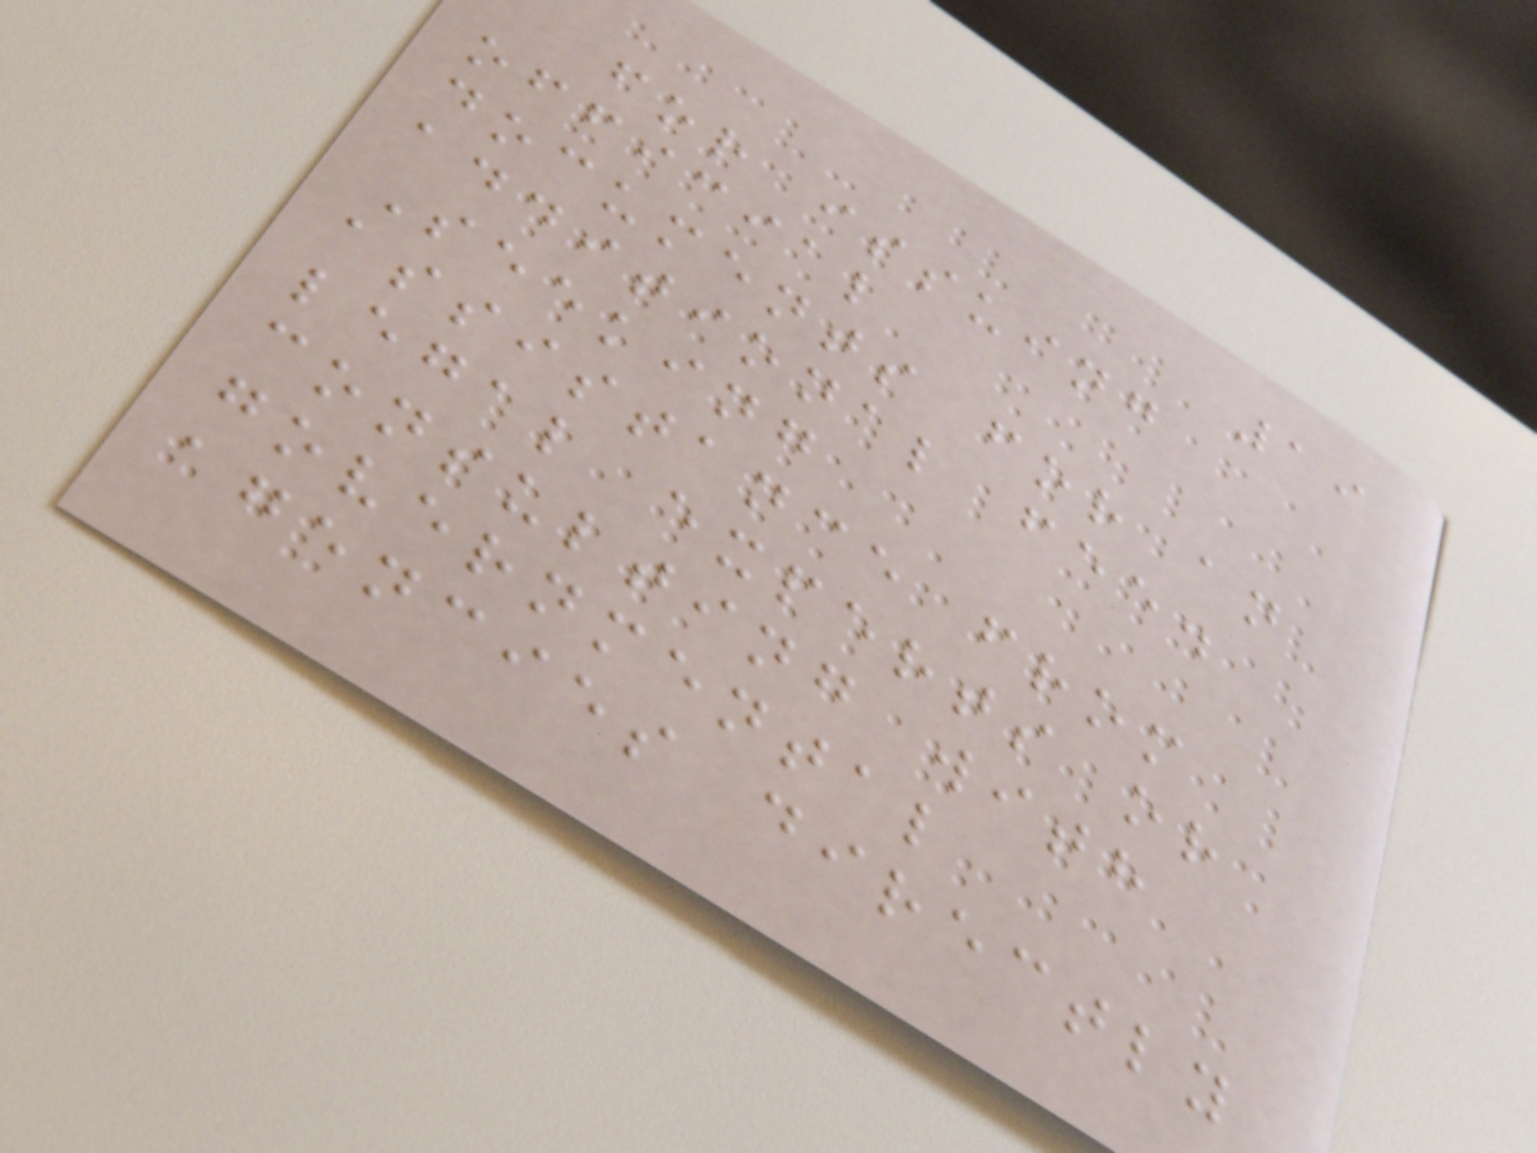19
for issuing
official
documents for an
additional fee.
Seeking
assistance from
legal experts or
consulting with
governmental
agencies directly
